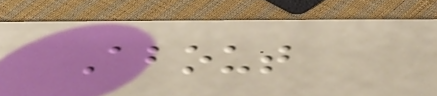About
